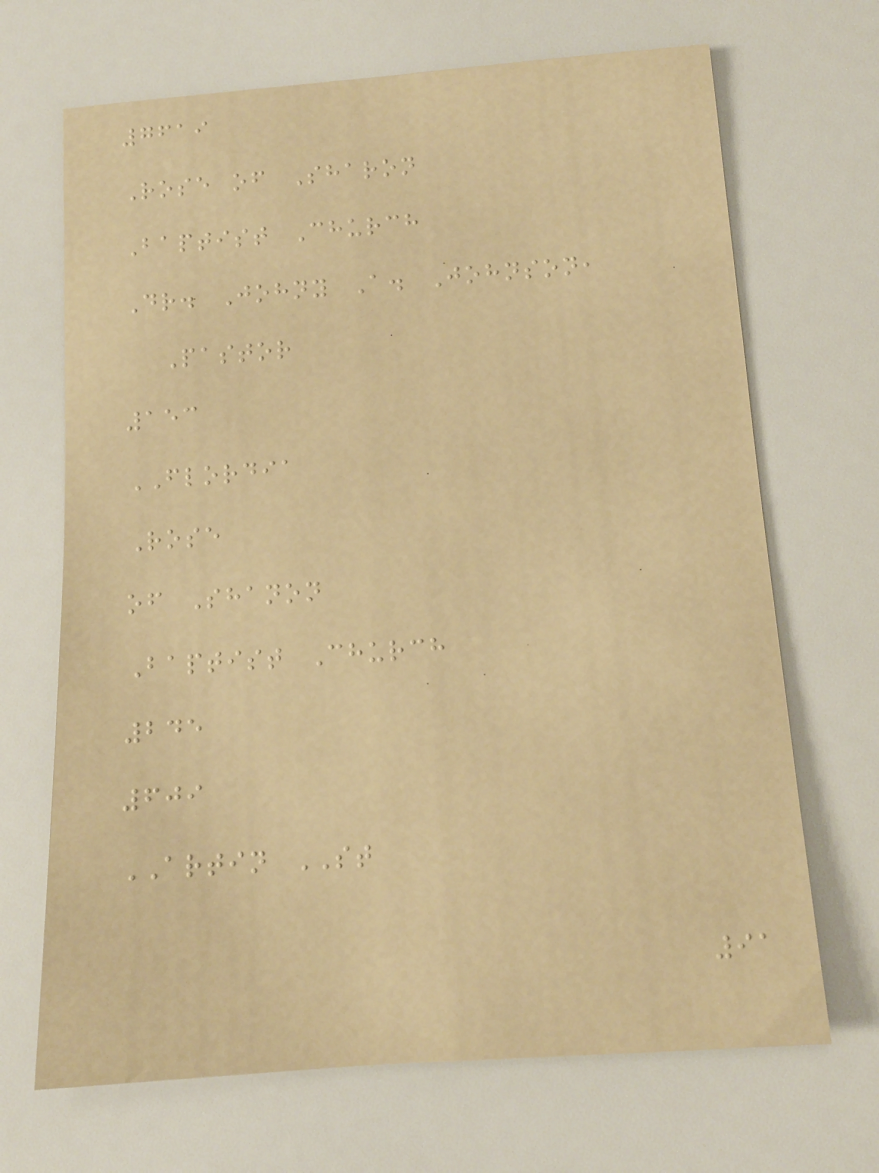7619
Rose of Sharon
Baptist Church
Dr. Johny A. Johnson,
Pastor
153
FLORDIA
Rose
of Shanon
Baptist Church
245
609
ARTIN ST
91
